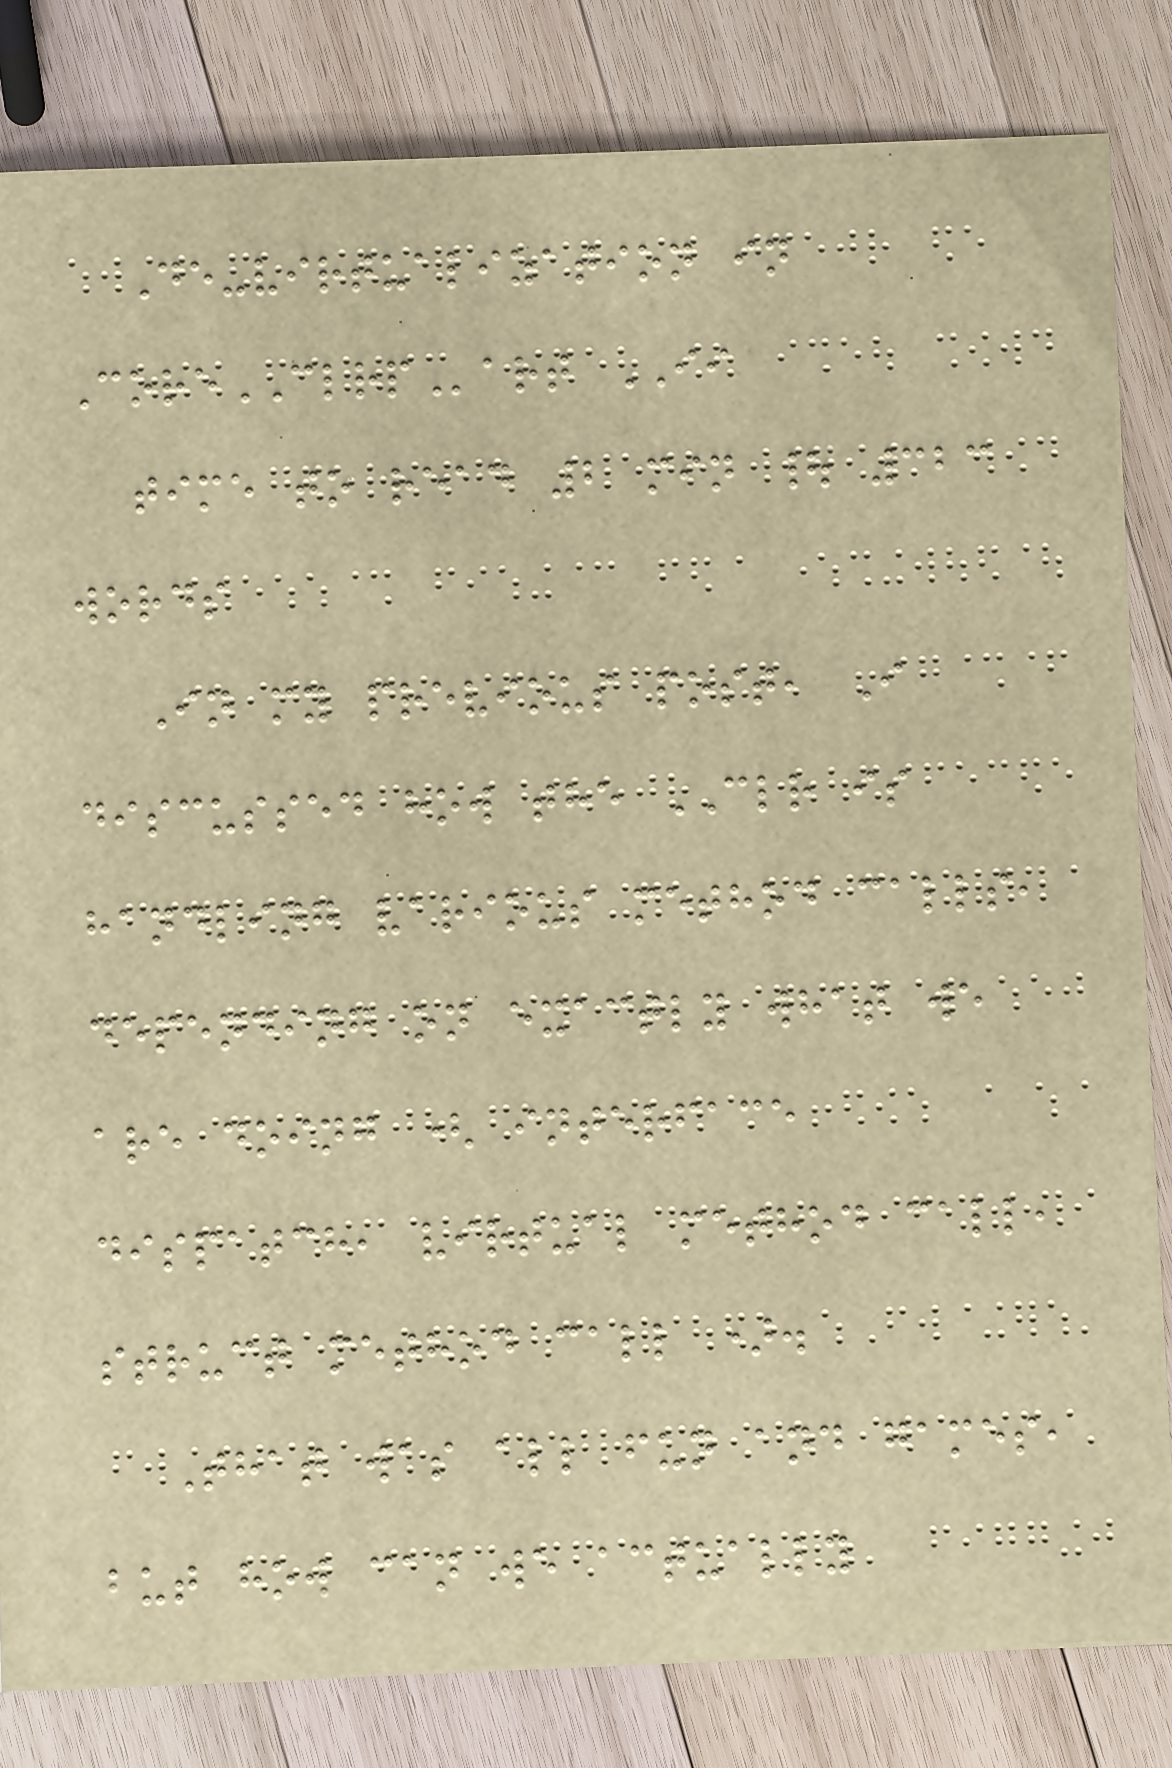De-virtualization in
CoreCLRPart II
time to read 2 min | 323
words
In my previous post, I
discussed how the CLR is
handling various method calls,
depending on exactly what we
are doing ( interface
dispatch, virtual method call,
struct method call ).
That was all fun and games,
but how can we actually
